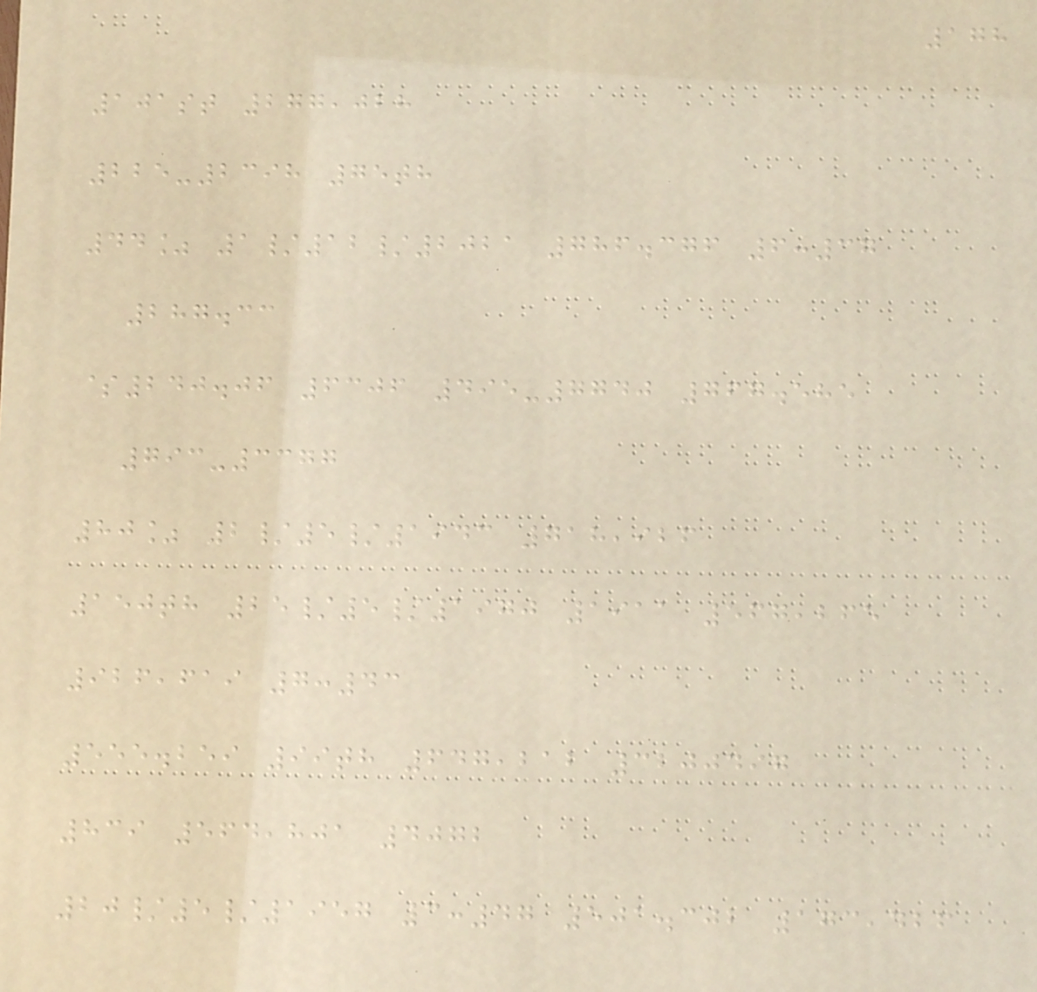178
101st 277,028
225-2398 75th
44% 1/12/2021 786.376 6:37
287.33
$240.06 6306 495-7740 767.585
793-3377
80% 2/5/1943 718,926
150th 25/5/1970 1911 567,265
926,619 7:43
555.259 99th 647,212 3200497
839 564,801 4072
20/5/1957 3:47 501.302 173,426
